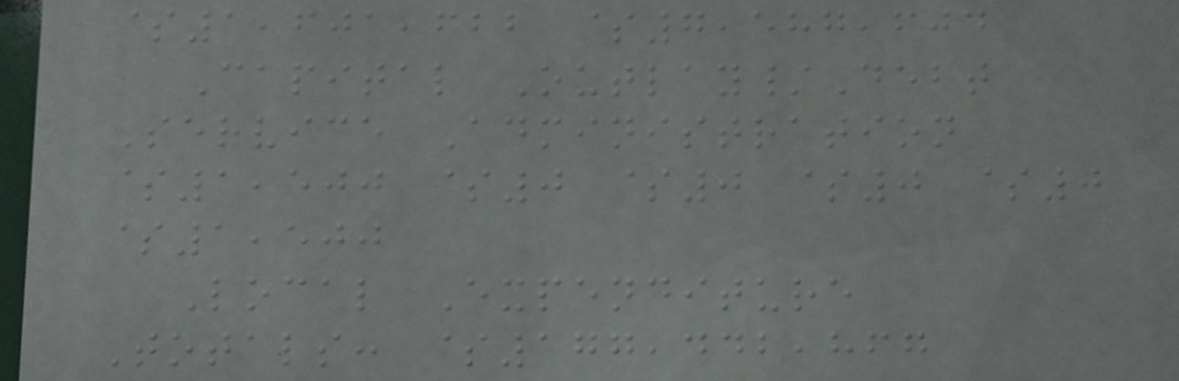$1,601,622 $7,587,604
Capital Outlay/Debt
Service Administration
$1,500 $0 $0 $0 $0
$1,500
Local Expenditure
Totals: $177,442,867
